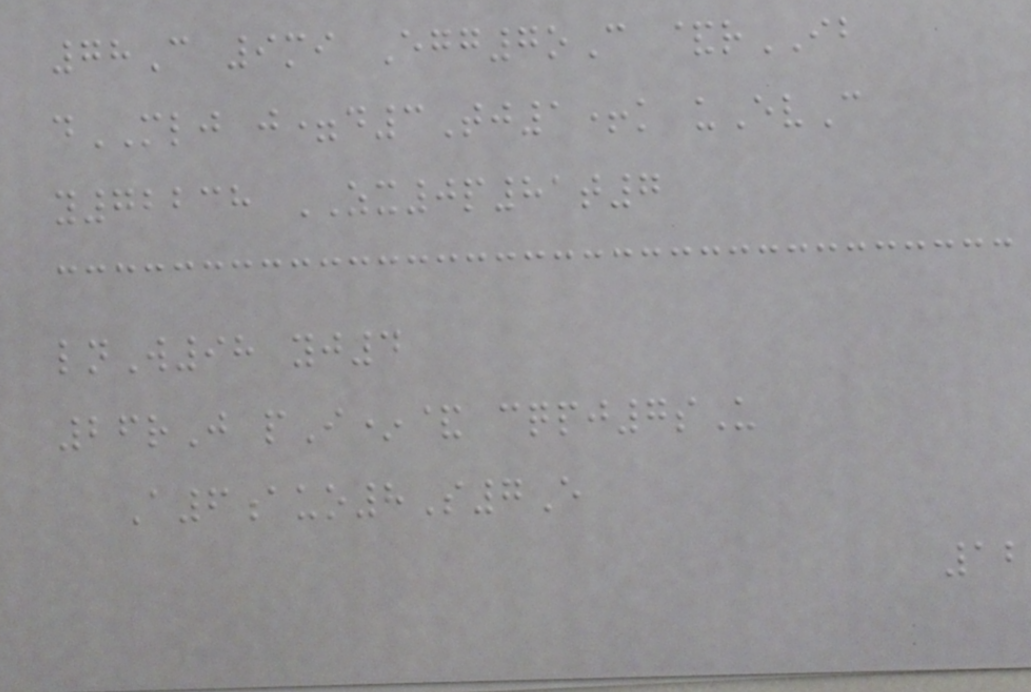78C 9mi Egg7oC &rIB
dMLJ j=d3Tj1+k uEvC
y72238 ZX0p81t7
lnW98 yj4
26rJ pI*& cqpj7sU
A6auo8S7E
12
